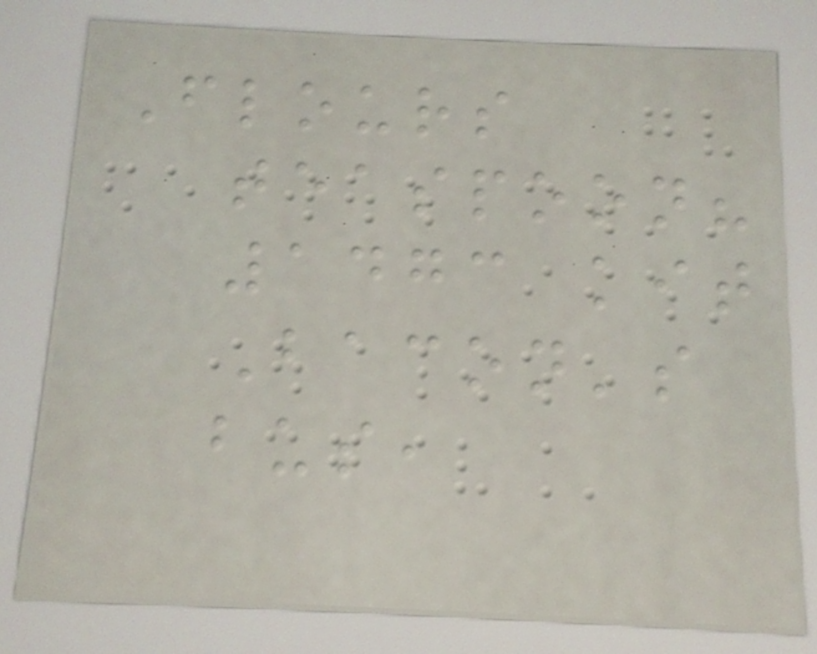Flours
teaspoon?
1473 kit
Bacon's
bus,
